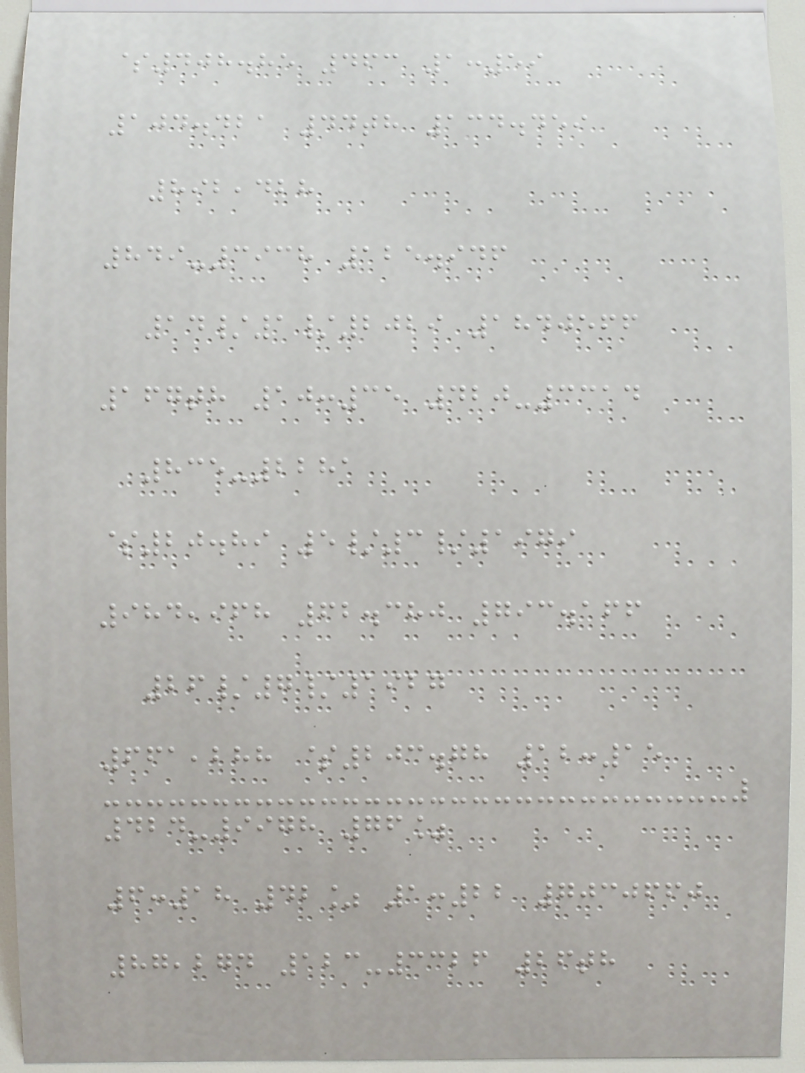$408.85 463 1:59
104.421 44th 134.459
892,428
849-3938 125.946
14/1/2029 1840566
167th 10:35 420-3314
835-2281
$20.89 5/3/1979
984,968 62.380 793.166
26/7/1927
661,288 $203.78 12:15
424-9978 76%
6:18 42% 1:22 7030660
87,274 123-3326 26th
